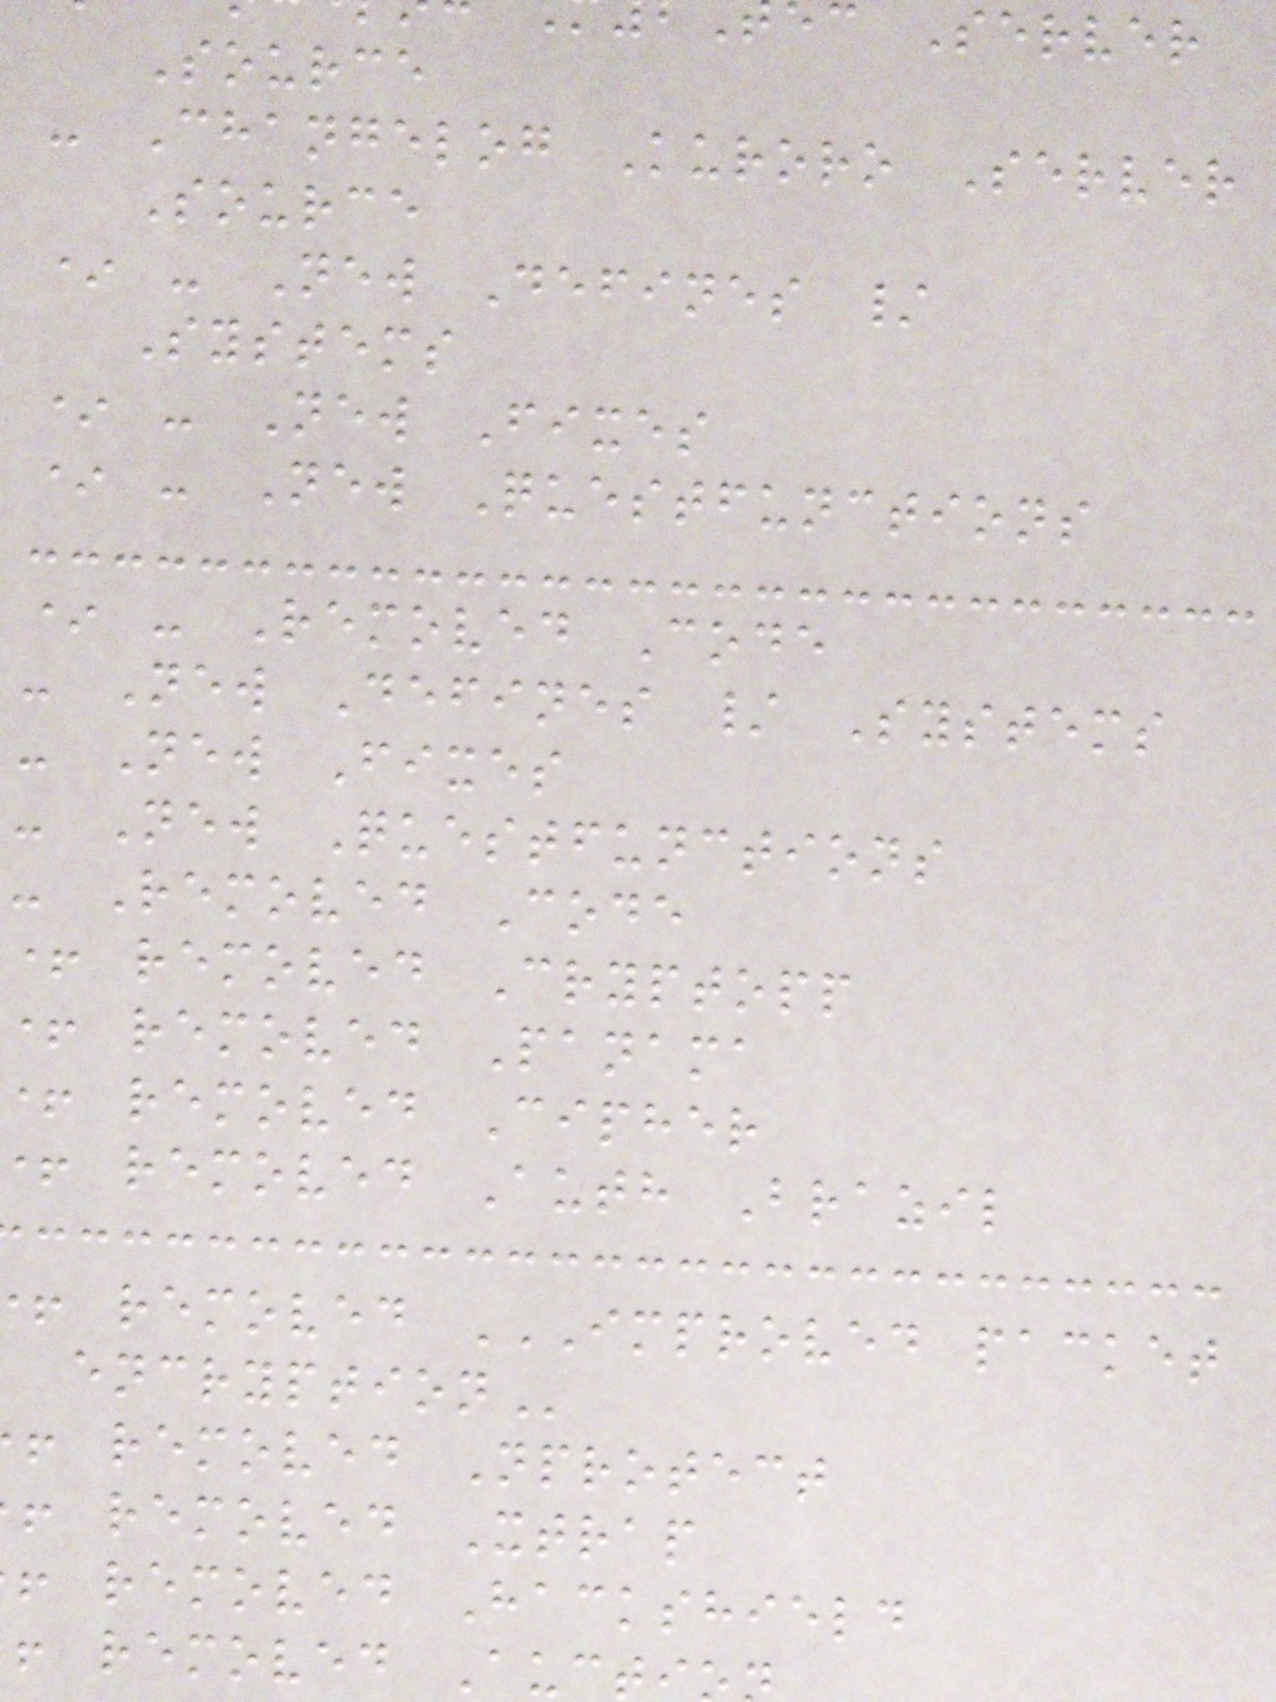c Server
Source
- Changelog Kuroro Server
Source
* - New Defines /
Systems
* - New Fixes
* - New Questfunctions
* - Removed Code
- New Defines / Systems
- New Fixes
- New Questfunctions
- Removed Code
+ removed Cryptopp
+ removed Panama
removed Cipher
removed Auth Brazil
removed Nprotect
removed Xtrap
removed Hackshield
removed Auct
